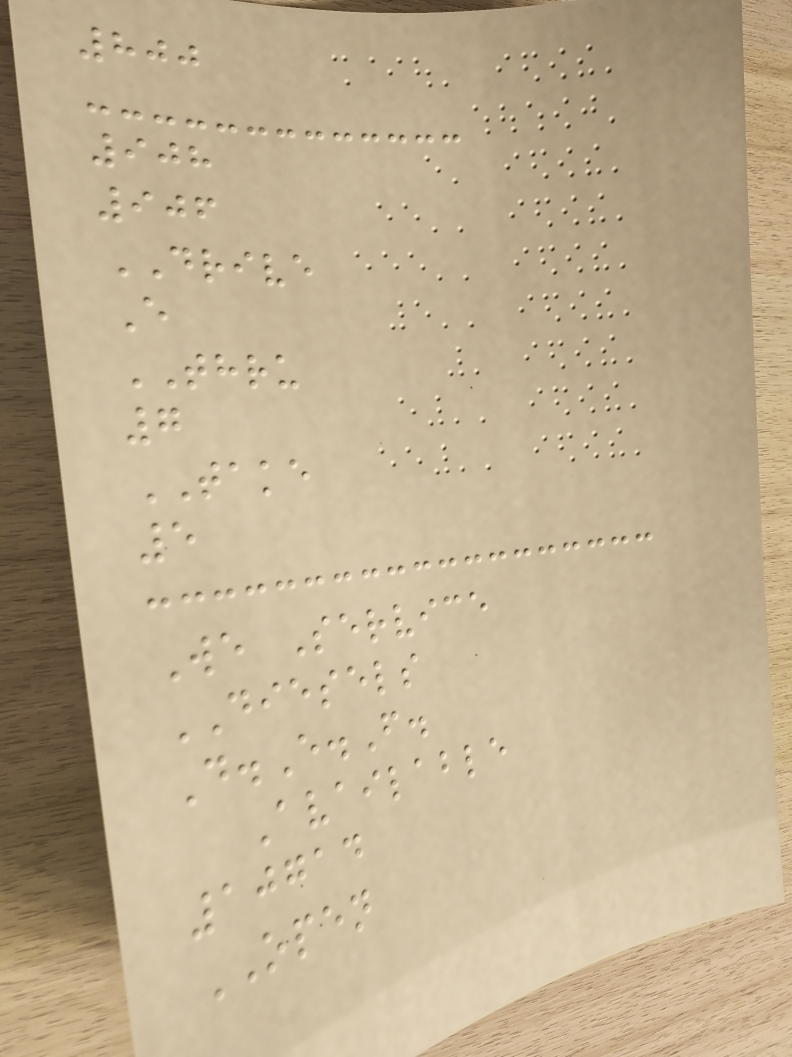800
908
906
DRIVE
E
THRU
7
TAKE
5
We Service
DIESELS
D.E.F.
Available
10714
OPEN
